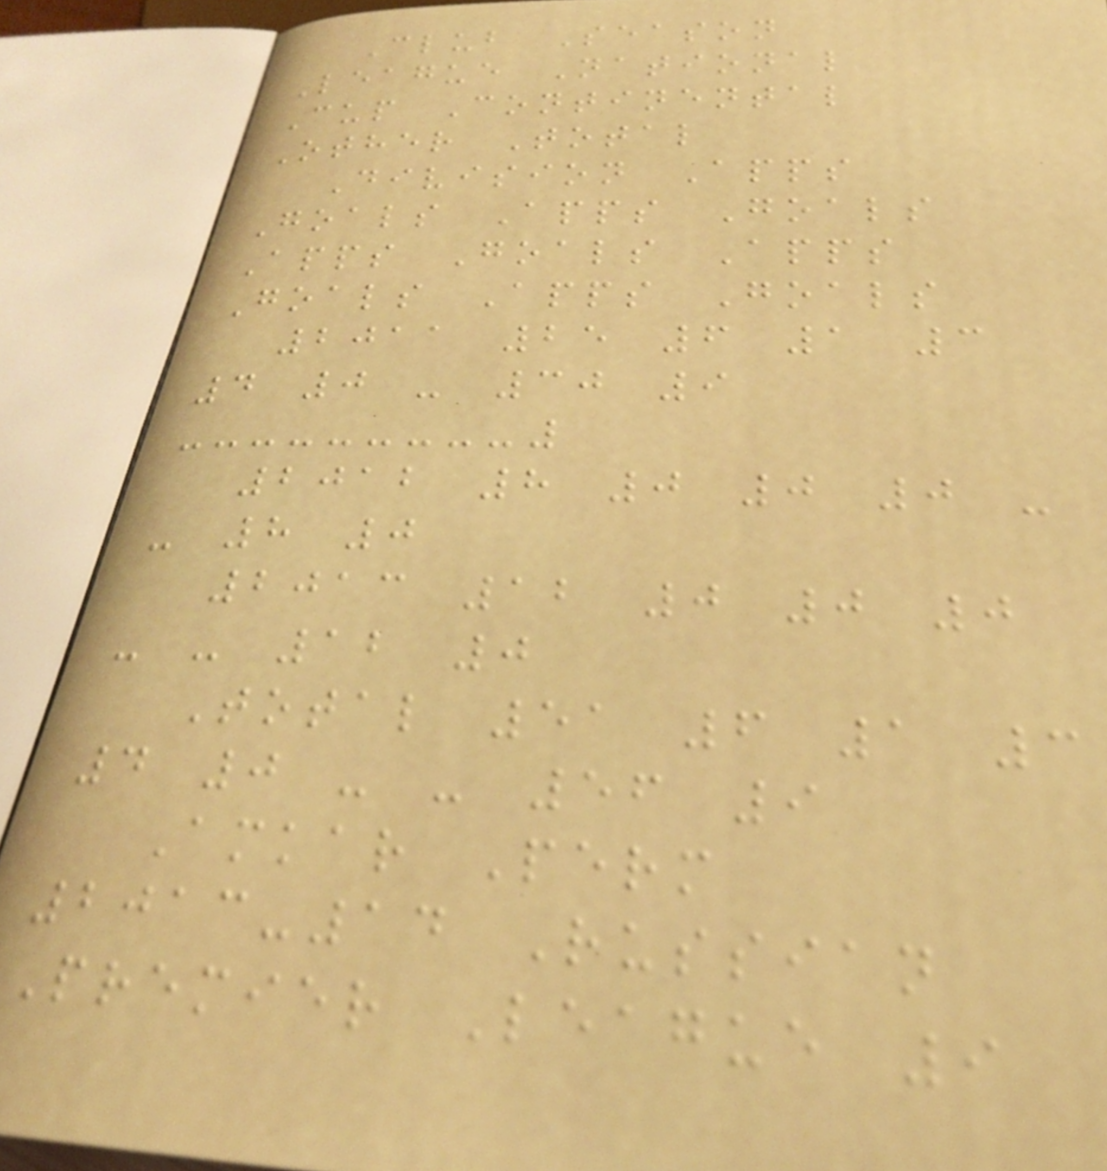Club Season
League National
Cup Continental
Other Total
Division Apps
Goals Apps Goals
Apps Goals Apps
Goals Apps Goals
2011 25 6 1 3
4 0 - 30 9
2012 8 0 0 0 -
- 8 0
2013 12 0 0 0
- - 12 0
Total 51 6 1 3
4 0 - - 56 9
Amkar Perm
2013-14 Russian
Premier League 9
